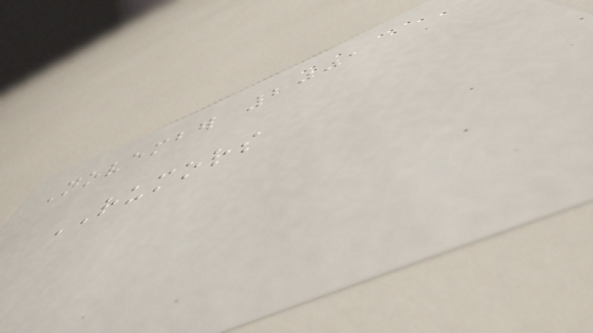November 2001
RUMORS
